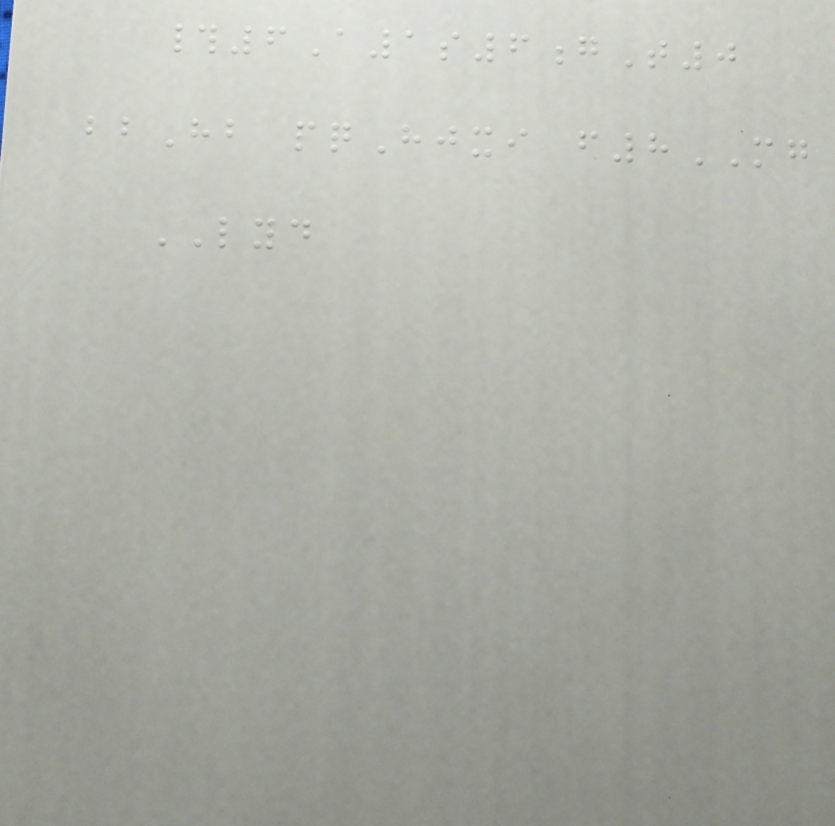#6A1s6gT0
bbHb pqHjxi f8MG
LYD
